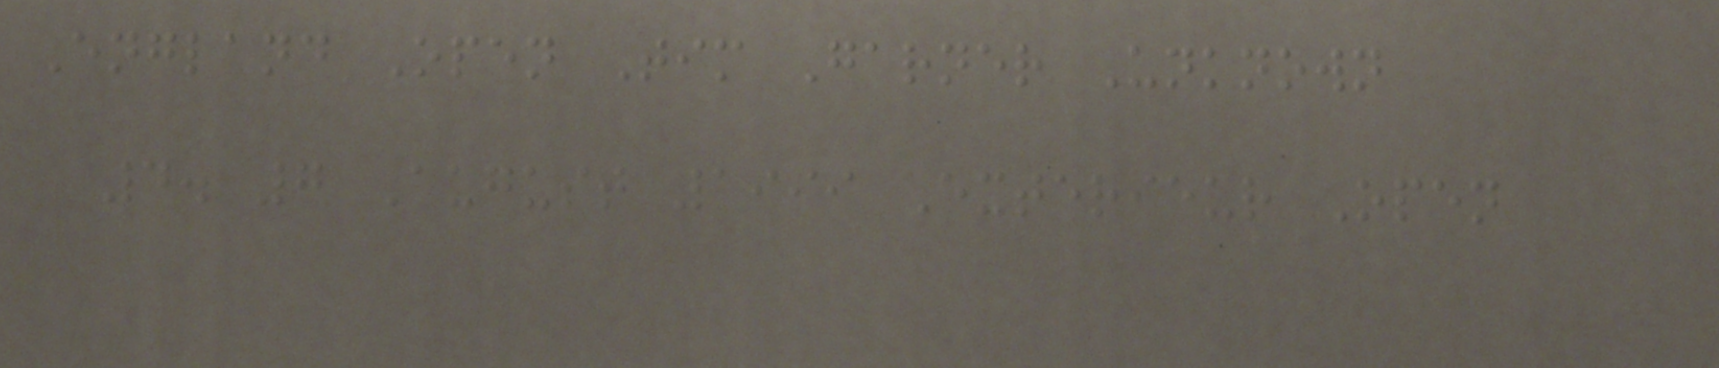England Open Tim Garner Unknown
4. 7 August 1999 Exterieur Open
